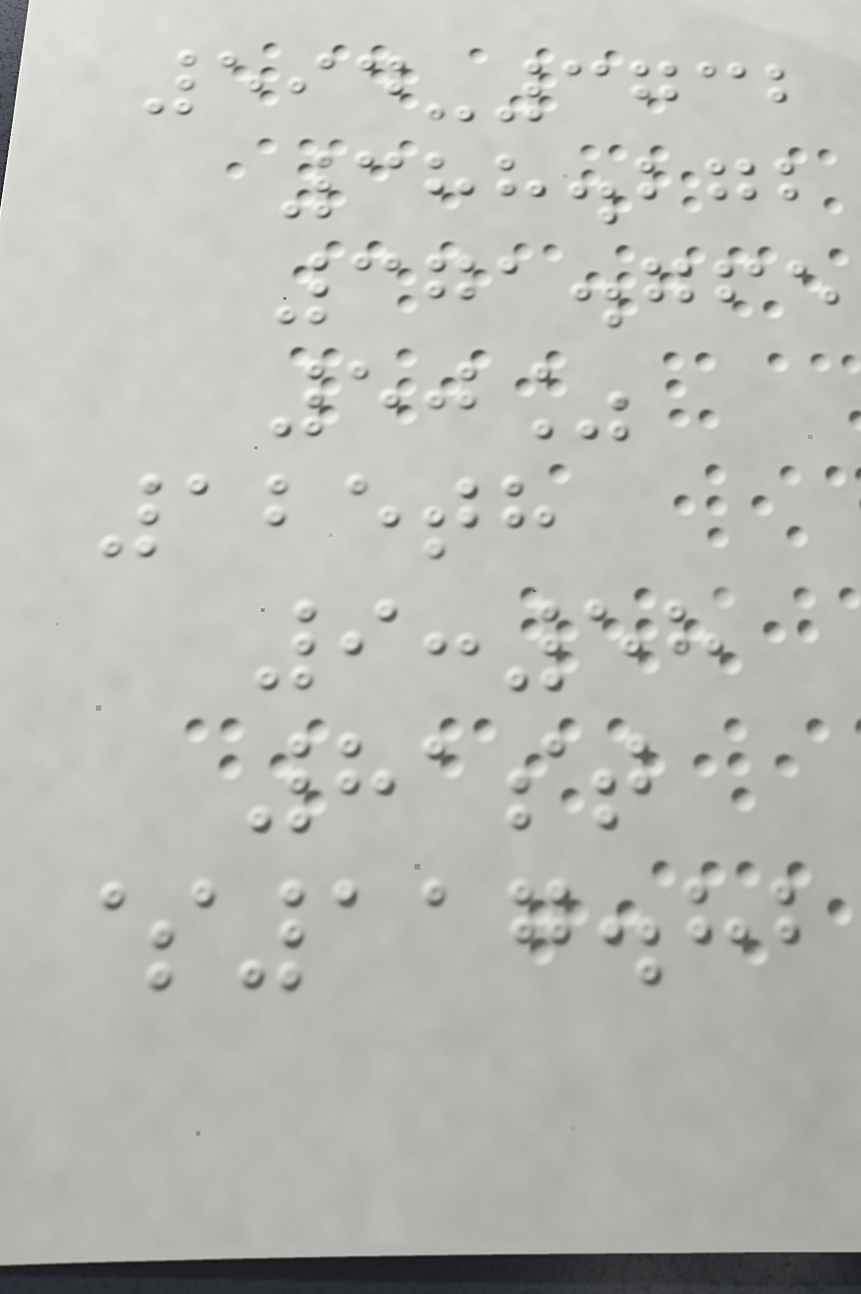594-3732
388.272
371.765
50%
125th
9:58
81st
$117.82
